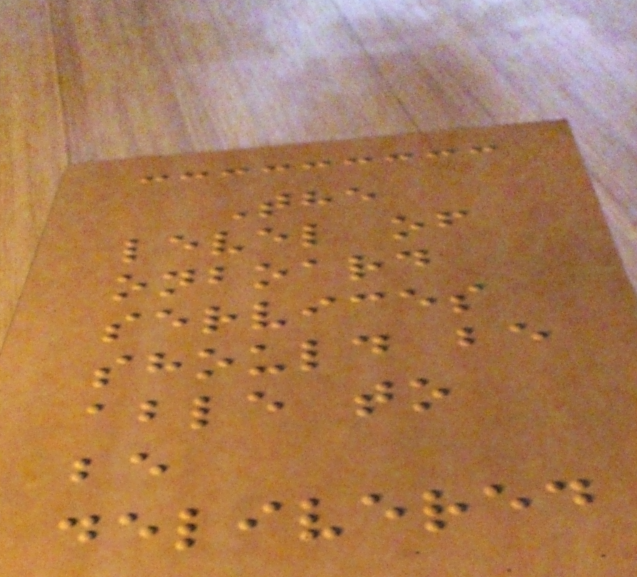The
level of
onboard
services
should be
able to
be
delivered
